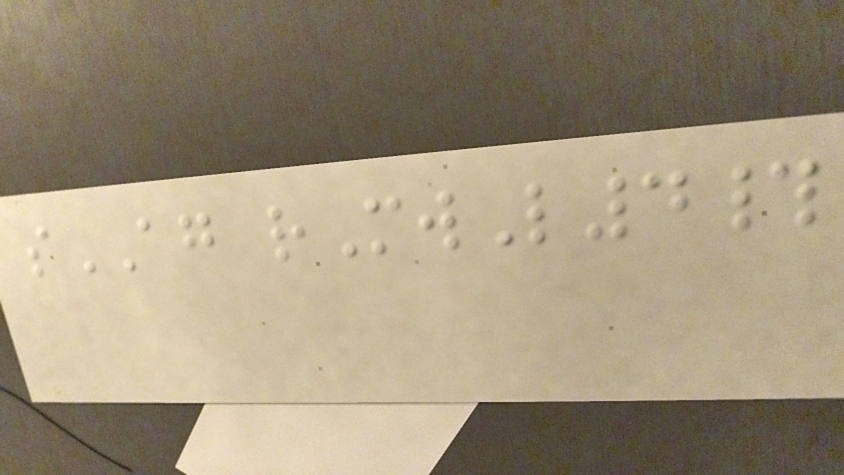sAG rMwL4#
